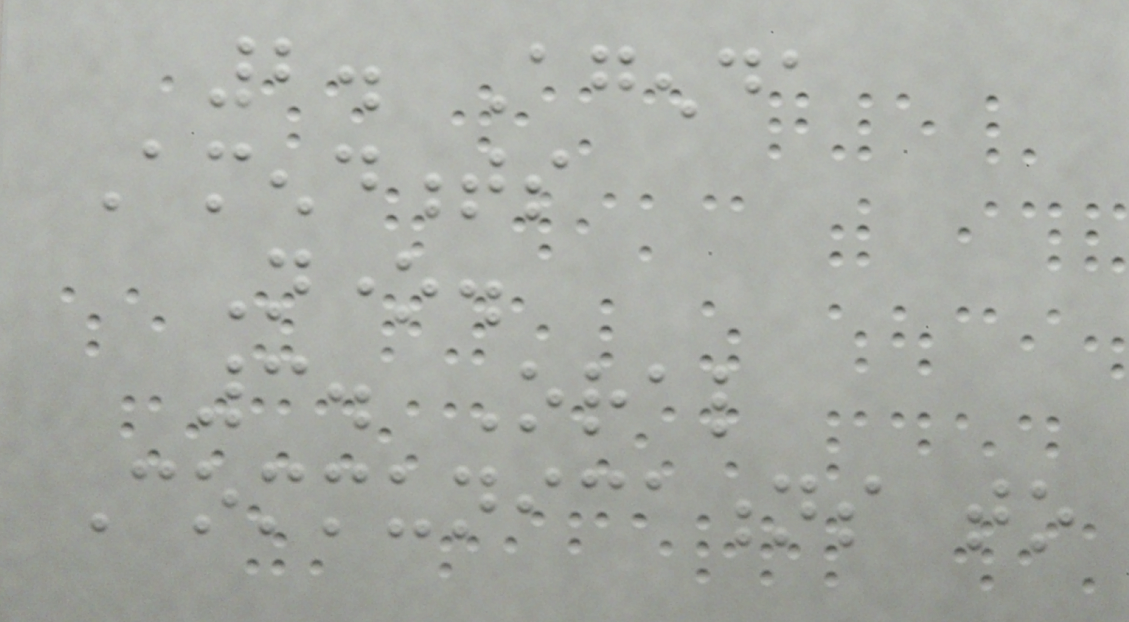2. Agenda
Amendments
None.
3. Oral
Communications to
